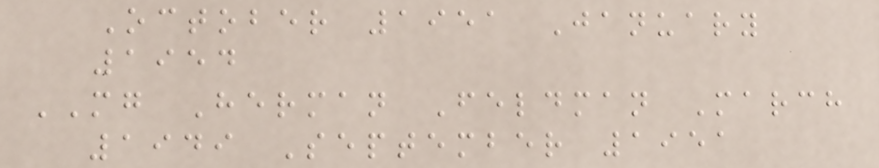October 1951 January
1954
MG Herman Feldman March
1949 September 1951
